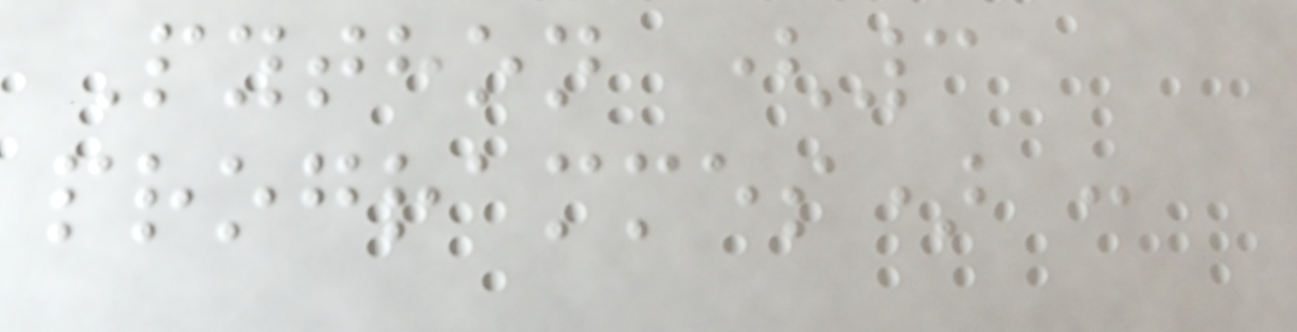Python (3
programmes) :
